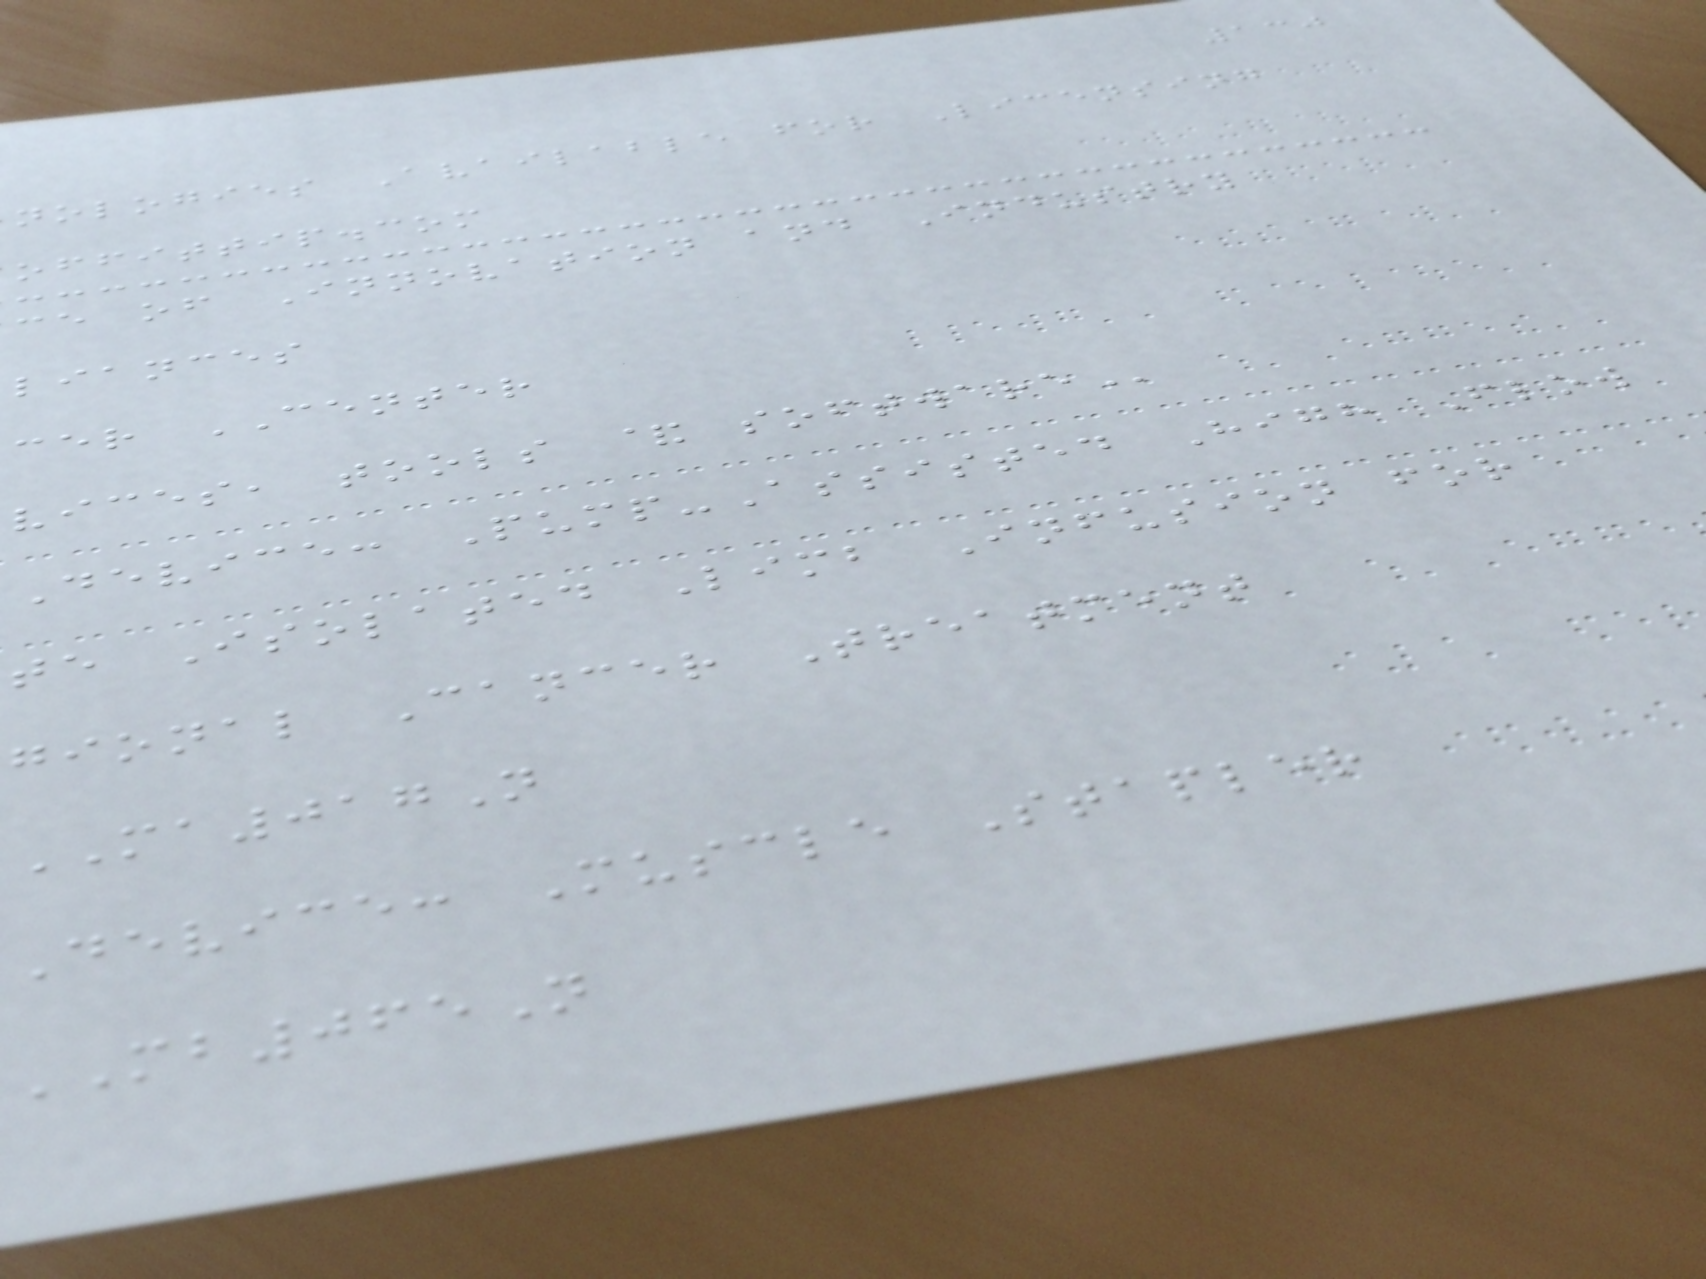130
nologies Available for Licensing
offittip.com
ce of Innovation and Industry
liances
cer CENTER
vices, tools &
Device: Pump-Assisted High Flow
te Isolated Limb Infusion for
gional Cancer Treatment
MA017N
Device: Muscle Stapler
MB065N
